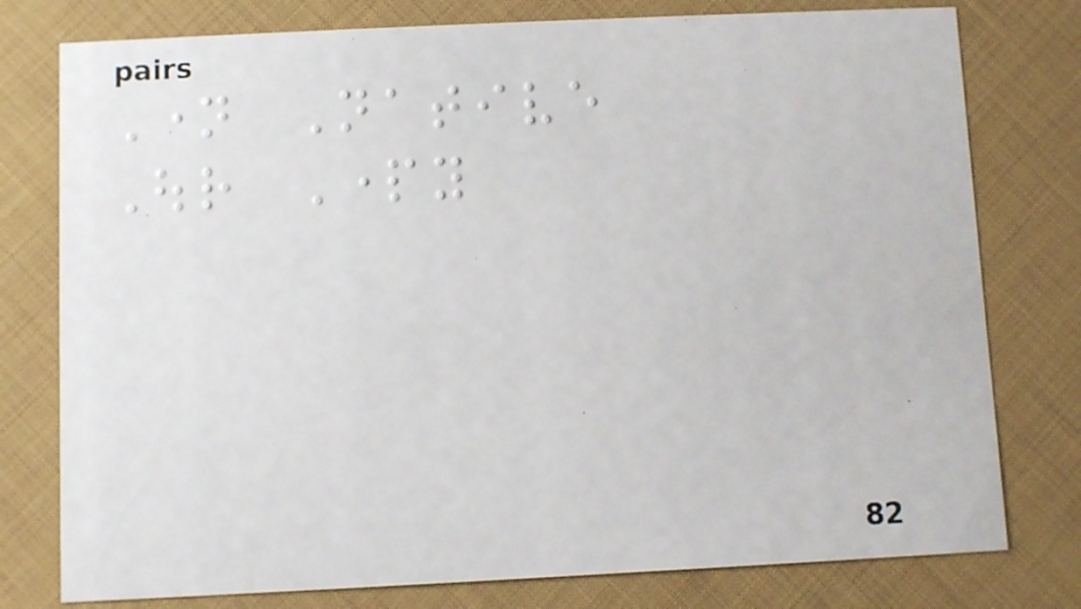Name Native
Our Party
